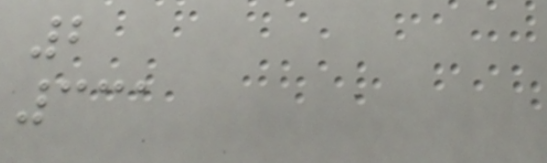2
331
